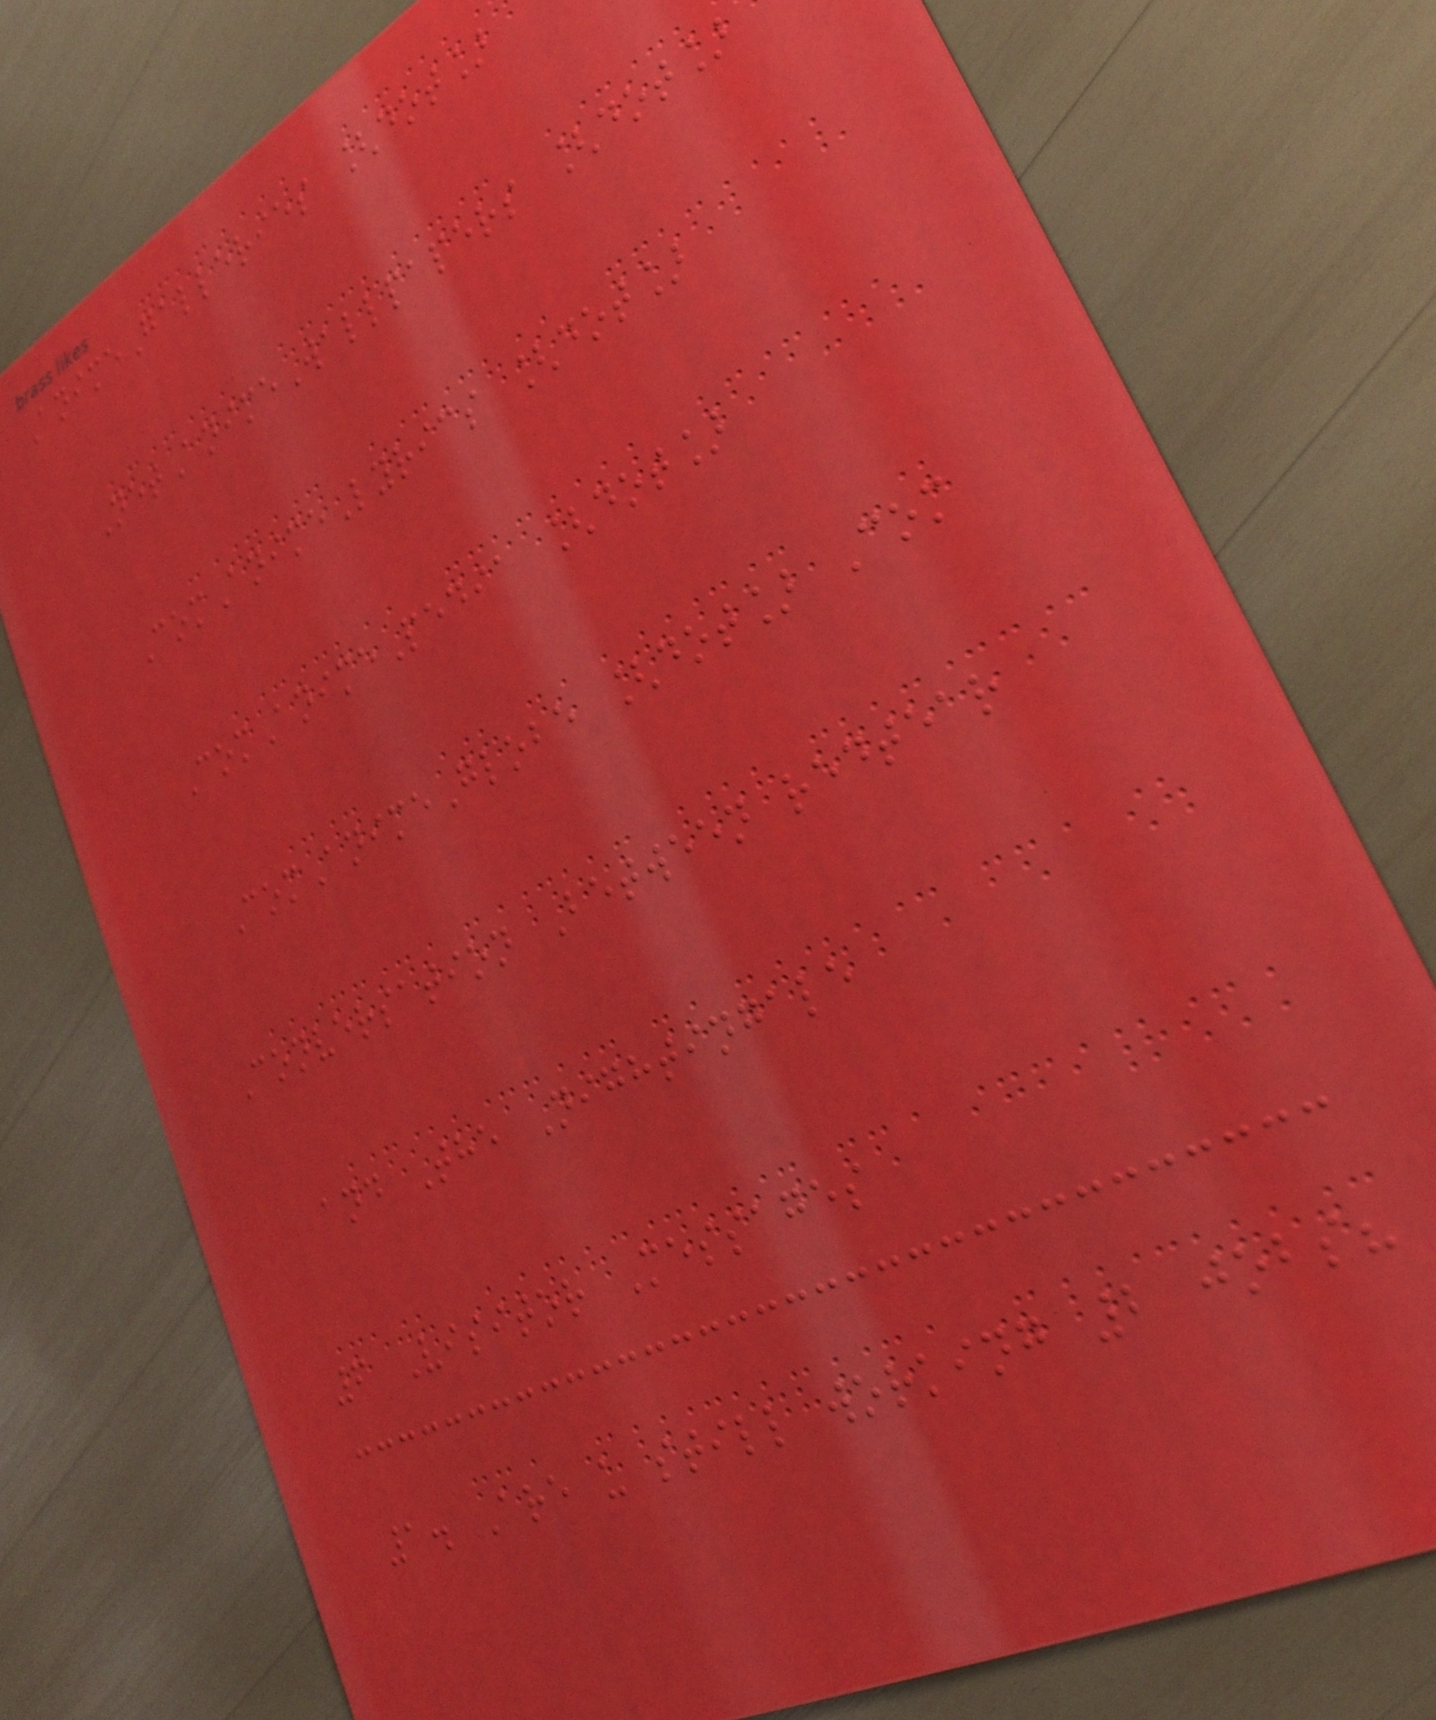AnimeGalleries [dot]
NetAnimeWallpapers [dot]
ComAnimeLyrics [dot]
ComAnimePedia [dot]
ComAnimeGlobe [dot] Com
Conversation Between redtear
and The Nightingale
6 Visitor Messages
1. Are u still working 2 jobs?
